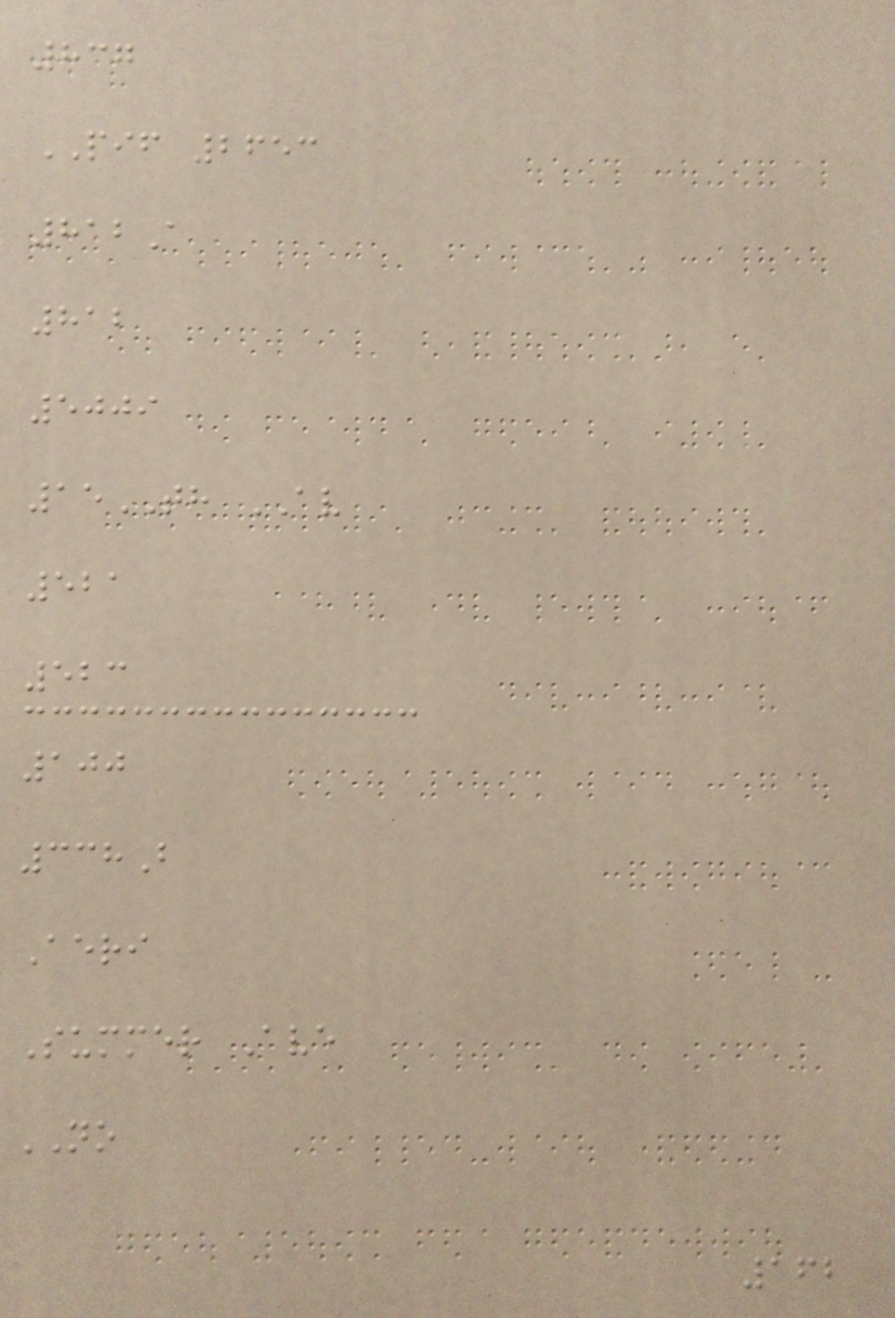837
PIF 2653
812A
812
5009
15TH AV
521
523
100
338B
Aeri
Summer Ave
NO
162
